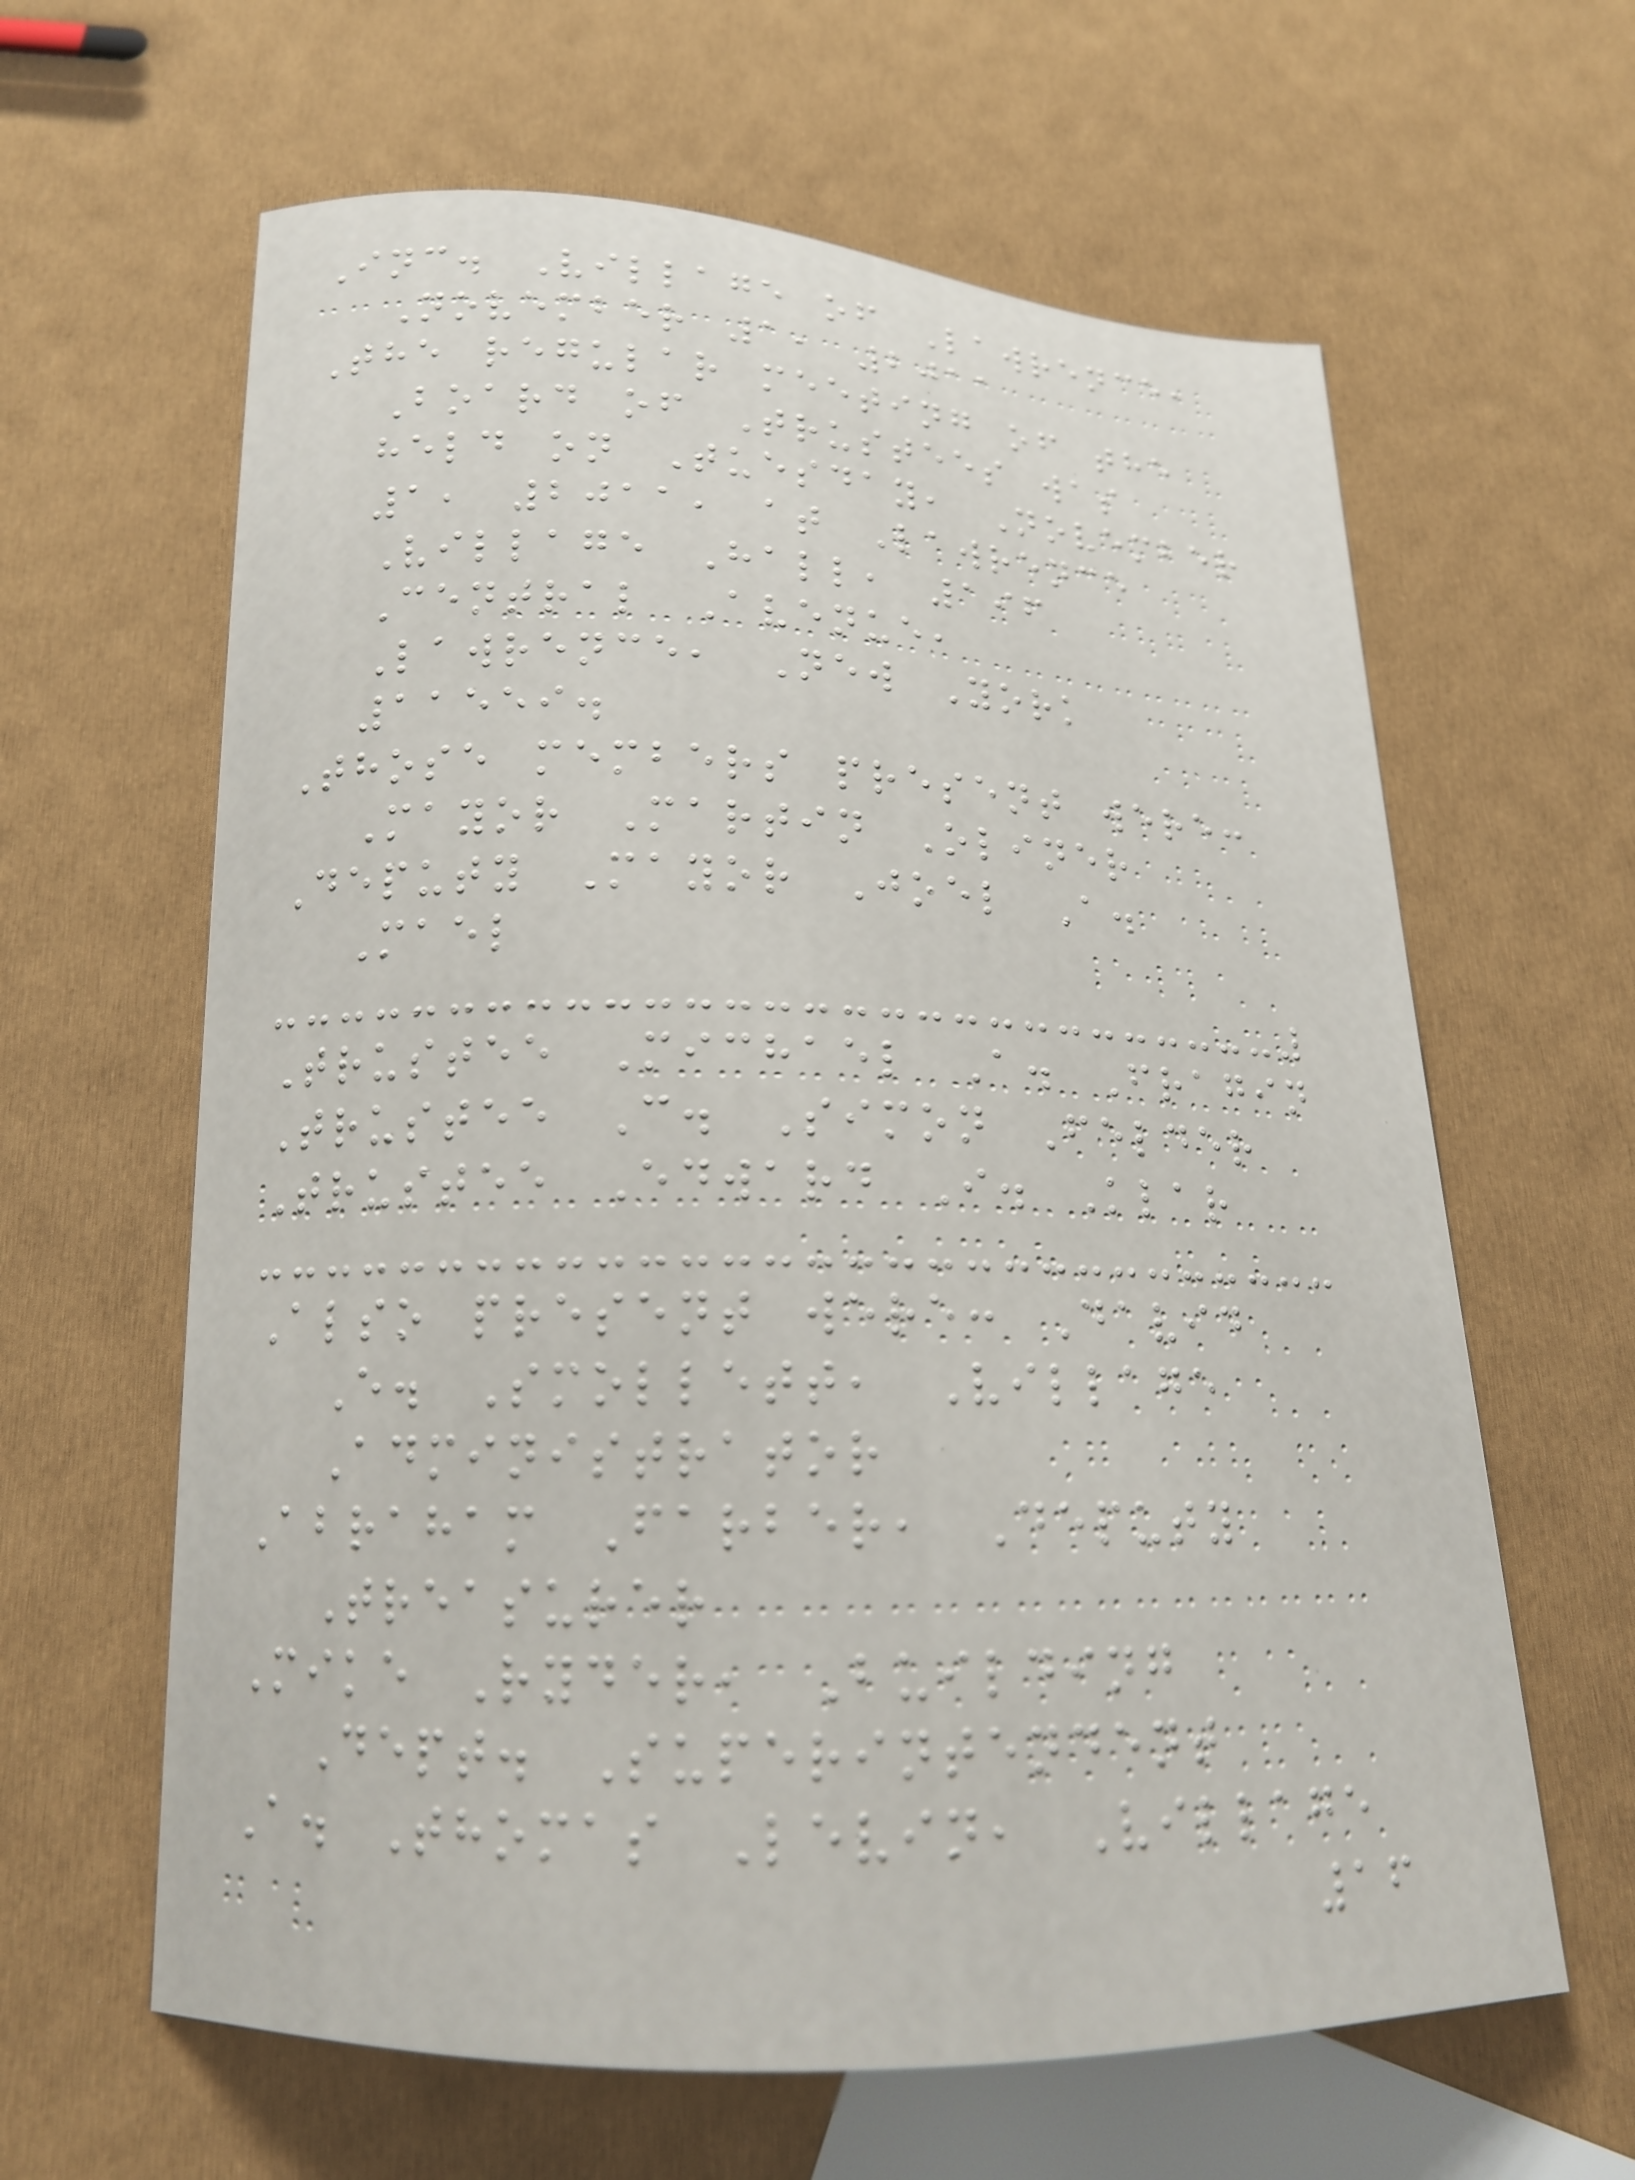Inc. Village of Lawrence,
November 1, 2011
The regular meeting of the
Board of Trustees was
held on Tuesday, November
1, 2011, at Lawrence
Village Hall, 196
Central Avenue,
Lawrence, New York
11559.
Those members present were:
Mayor Martin Oliner
Deputy Mayor Joel A.
Mael
Trustee Michael A. Fragin
Trustee C. Simon Felder
Trustee Edward I. Klar
Also present were: David
E. Smollett, Village
Administrator
Abraham Farber, Deputy
Treasurer
Mike Ryder, Building
Dept. Superintendent
A. Thomas Levin, Village
16
